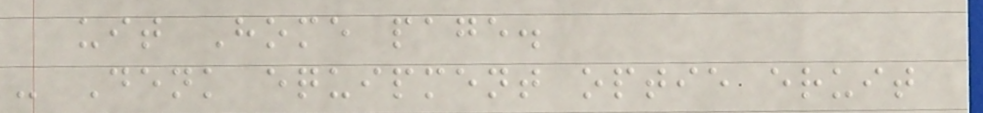uit Home page.
- Denk equipment optie eruit
